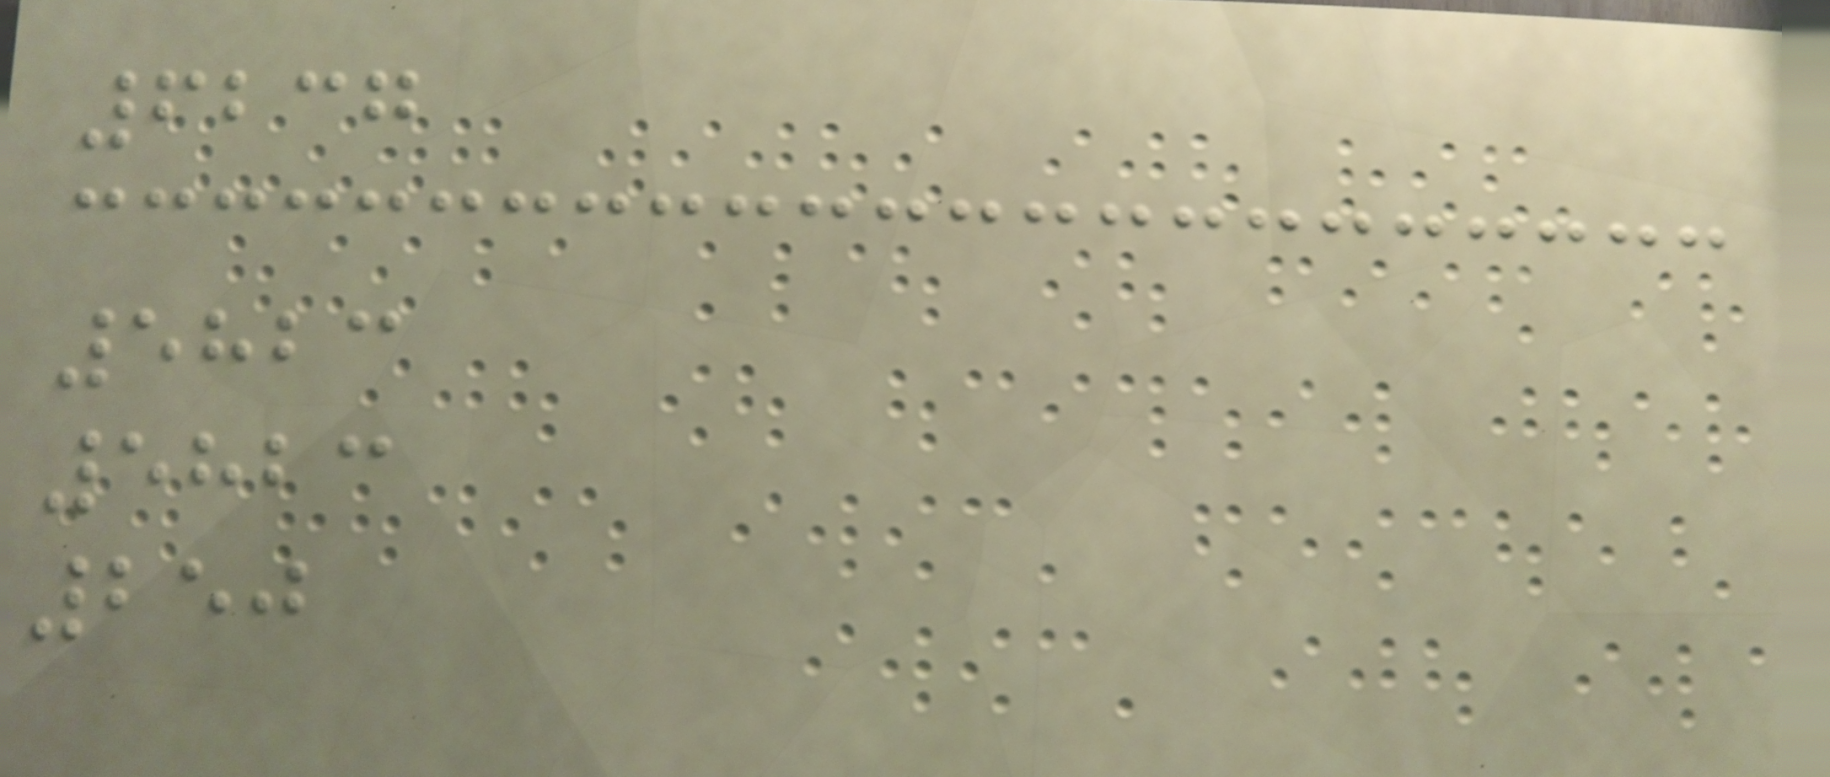6237
5823
5823
250
